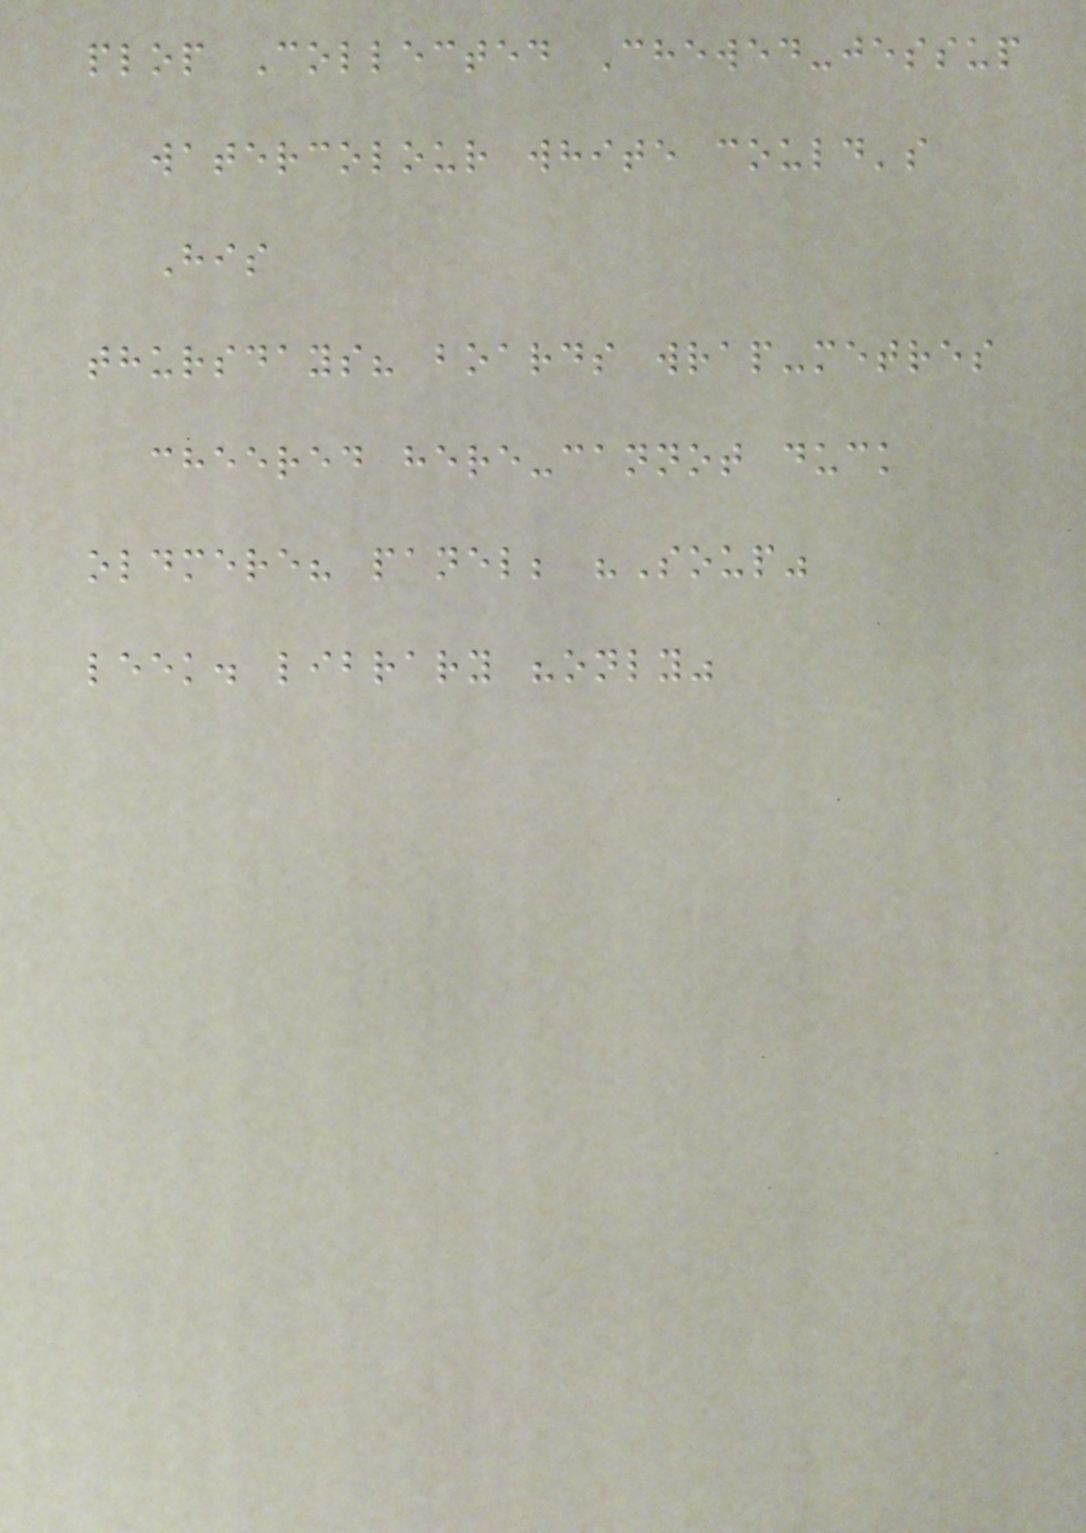plop Collected Chewed-jessup
watercolour white could's
His
thursdays? boards wrap-metres
cheered here-cannot duck
oldmere? panel; "Soup"
leek. library "only"
